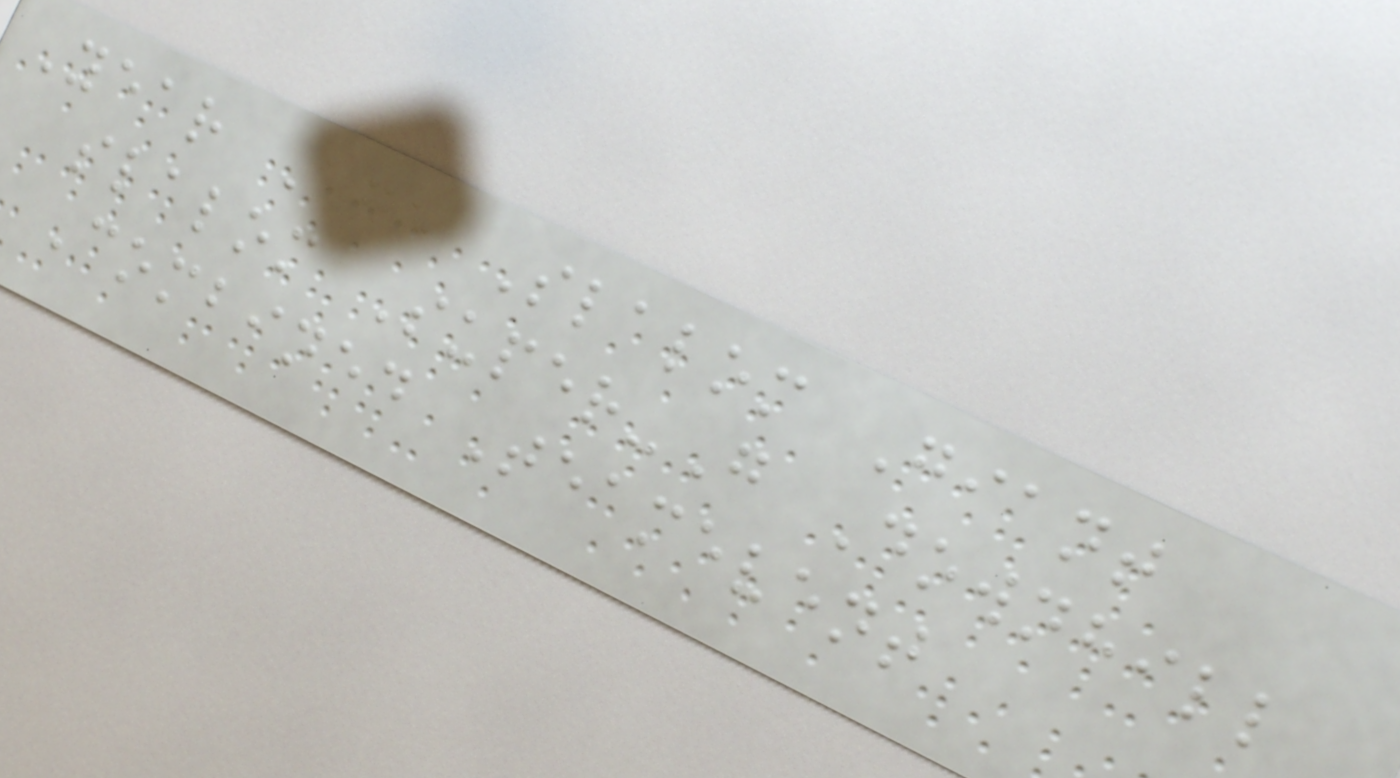Year Age Slalom Giant
slalom Super-G Downhill
Combined Teamevent
